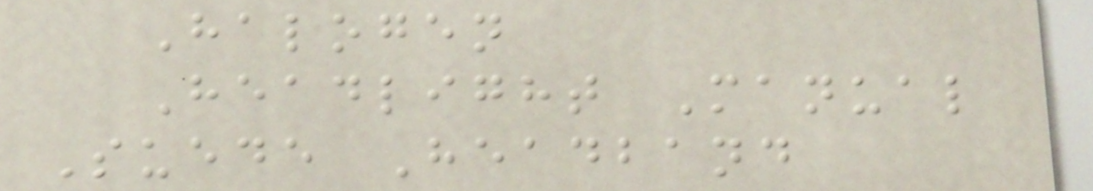Halogen
Headlight Manual
Suede Headband
